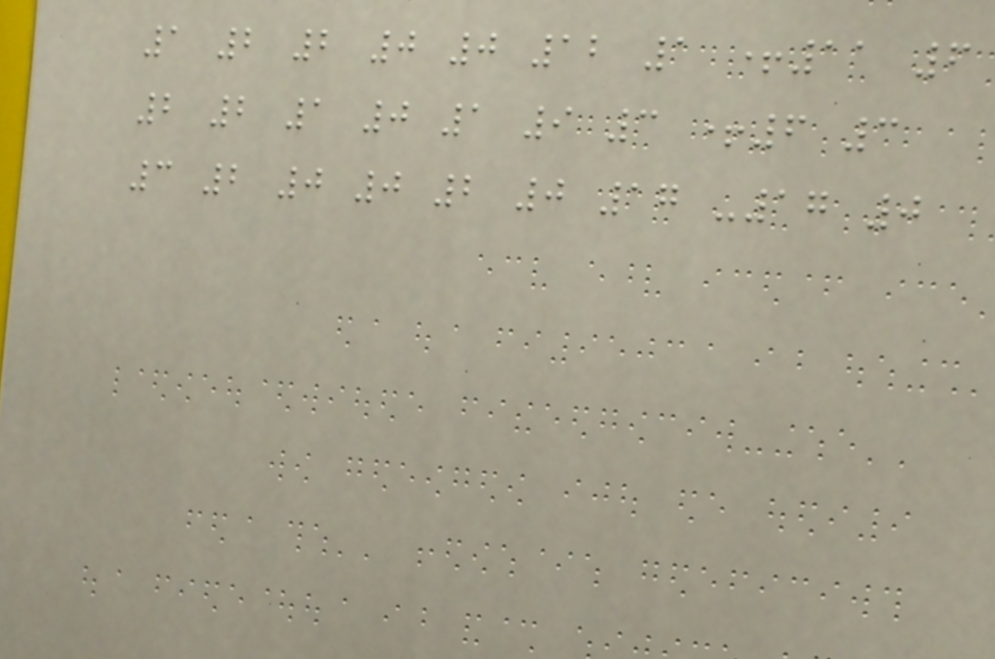1 2 2 0 0 12 1 +11 6
2 2 1 0 1 9 3 +6 3
3 2 0 0 2 0 17 -17 0
